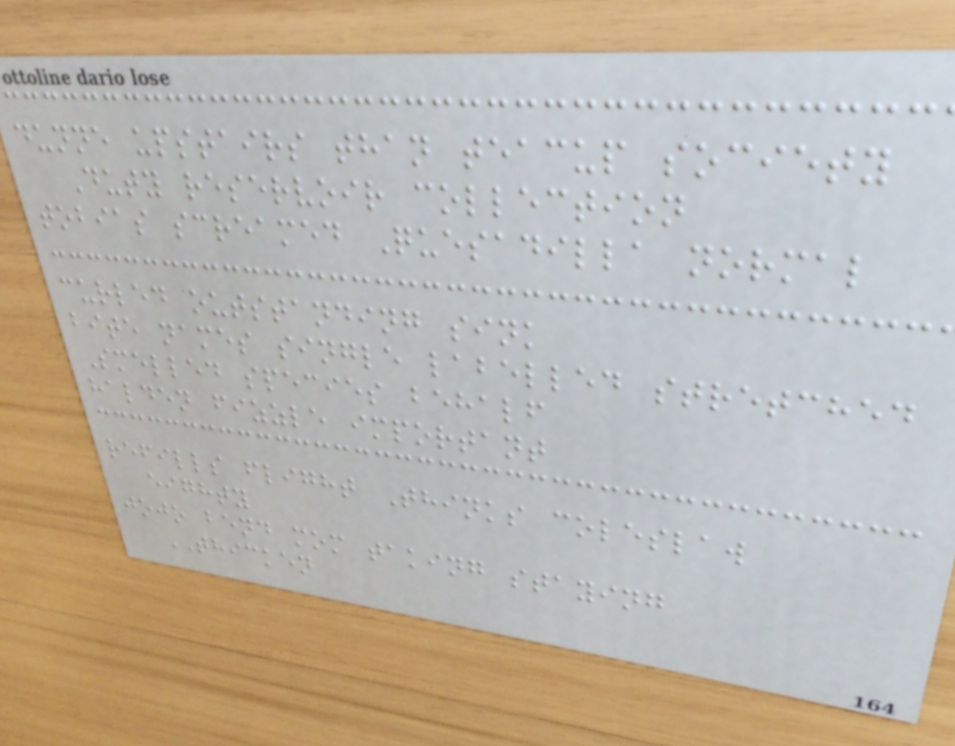dunne upstairs than teacup society
Duty reservoir collection
tobias screamed Quesadilla normal
curled outstanding sink
bite names single labelled stretched
Smelled species behalf
halden fizzle important
refills flight Thinks coleslaw
eighty
jojo bend mom taking staying
THICKEN
